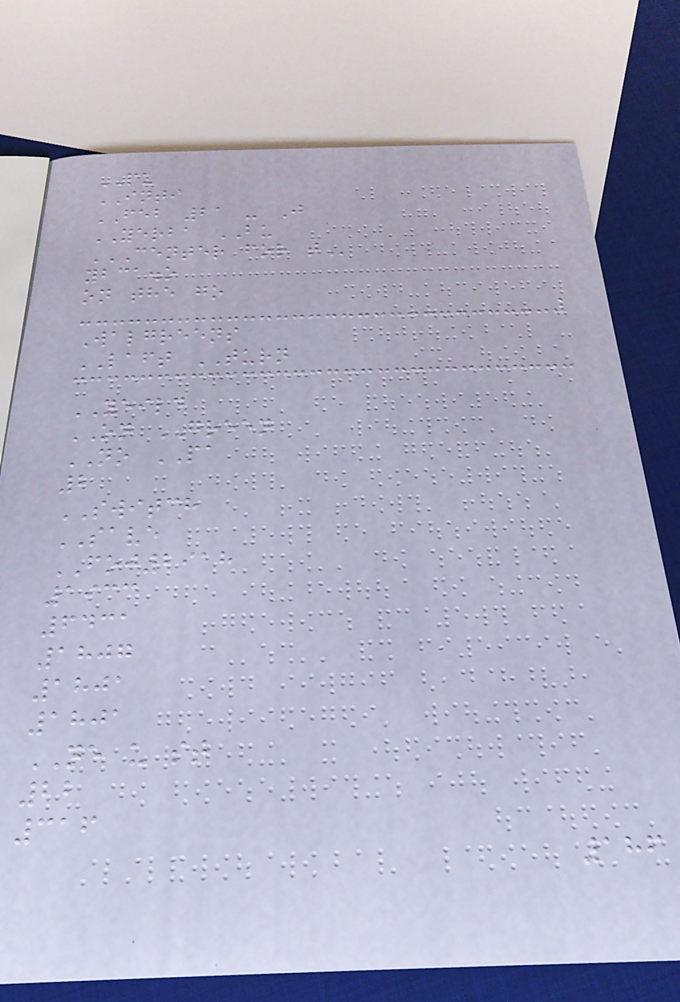PU
INTI
FEB 21 - J
YERBA BU
CENTER FOR T
ybca.o
on the go
Walgreens
LAFT TURN
YEILD
ON GREEN
NO PA
2
SWITCH
SAVE
FOJ2918
1933
6431
1807
1801
1801
NE u st
22
316
186
